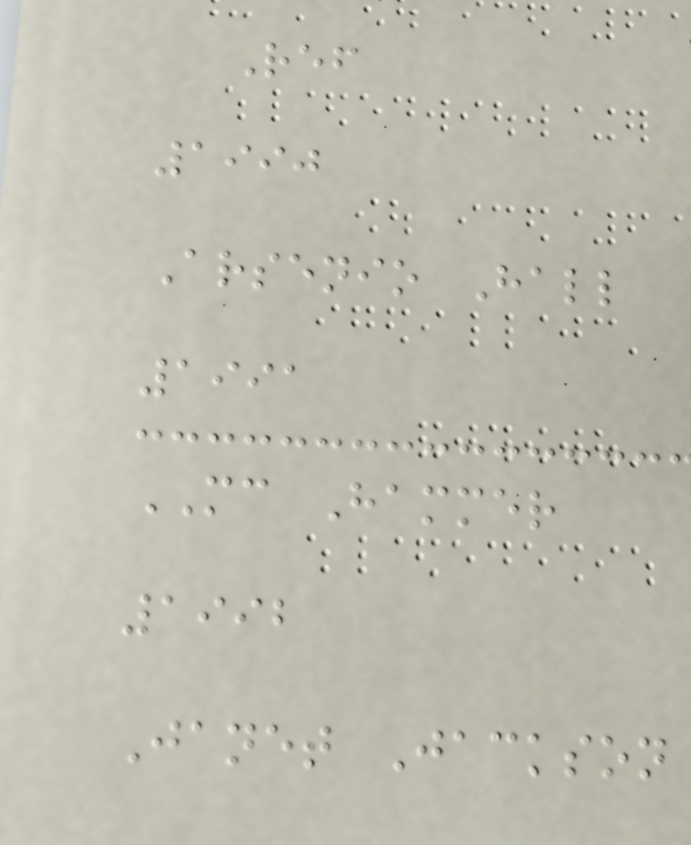Ref
1990
Arsenio Hall
1991
MC Hammer
1992
Janet Jackson
